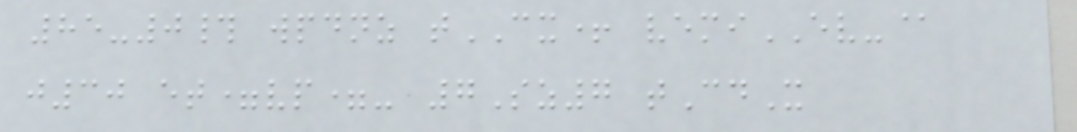85-0# wpdnz tCX+ vemiEV-@
j30 et=vp=- 7Sz7 tCdX
